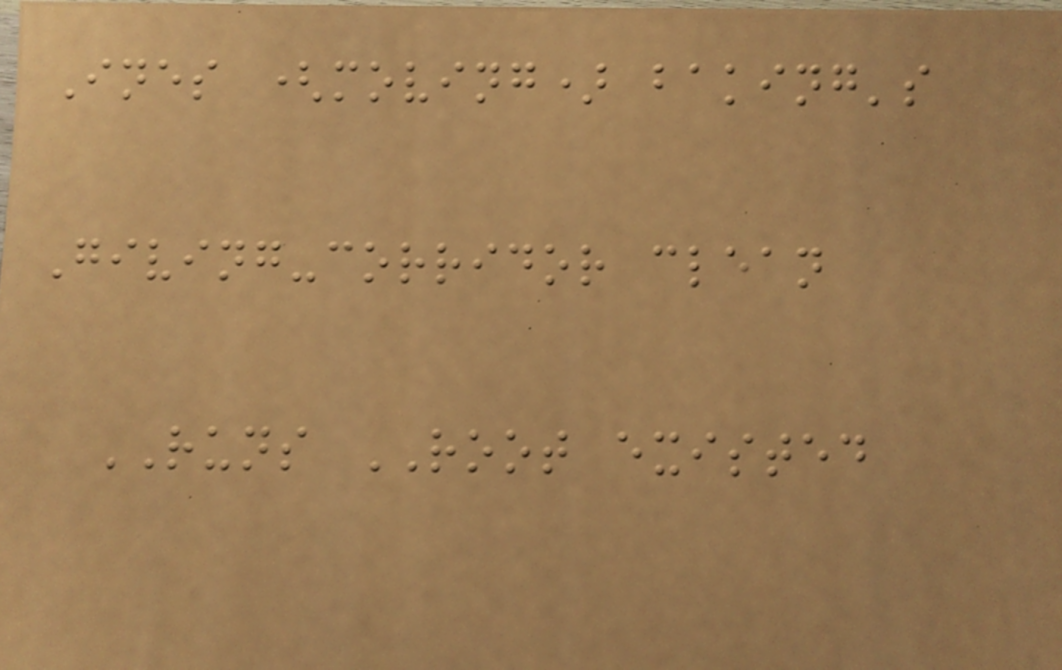Ines (moving) baking's
Giving-corridor clean
RUNS ROOT existed
